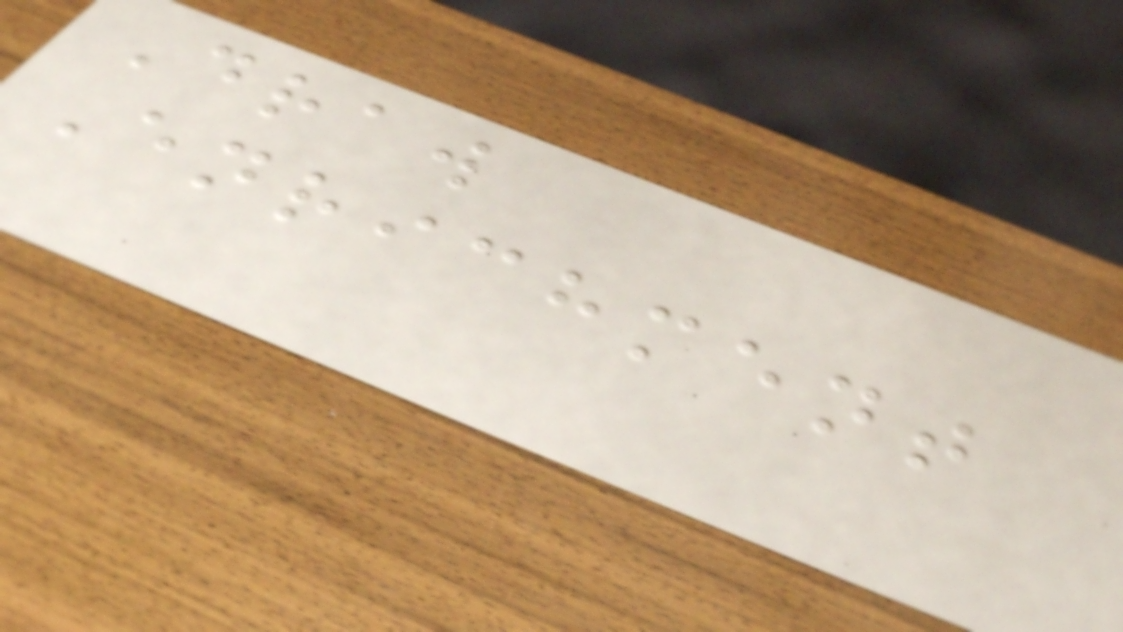Draw
Enrichment
